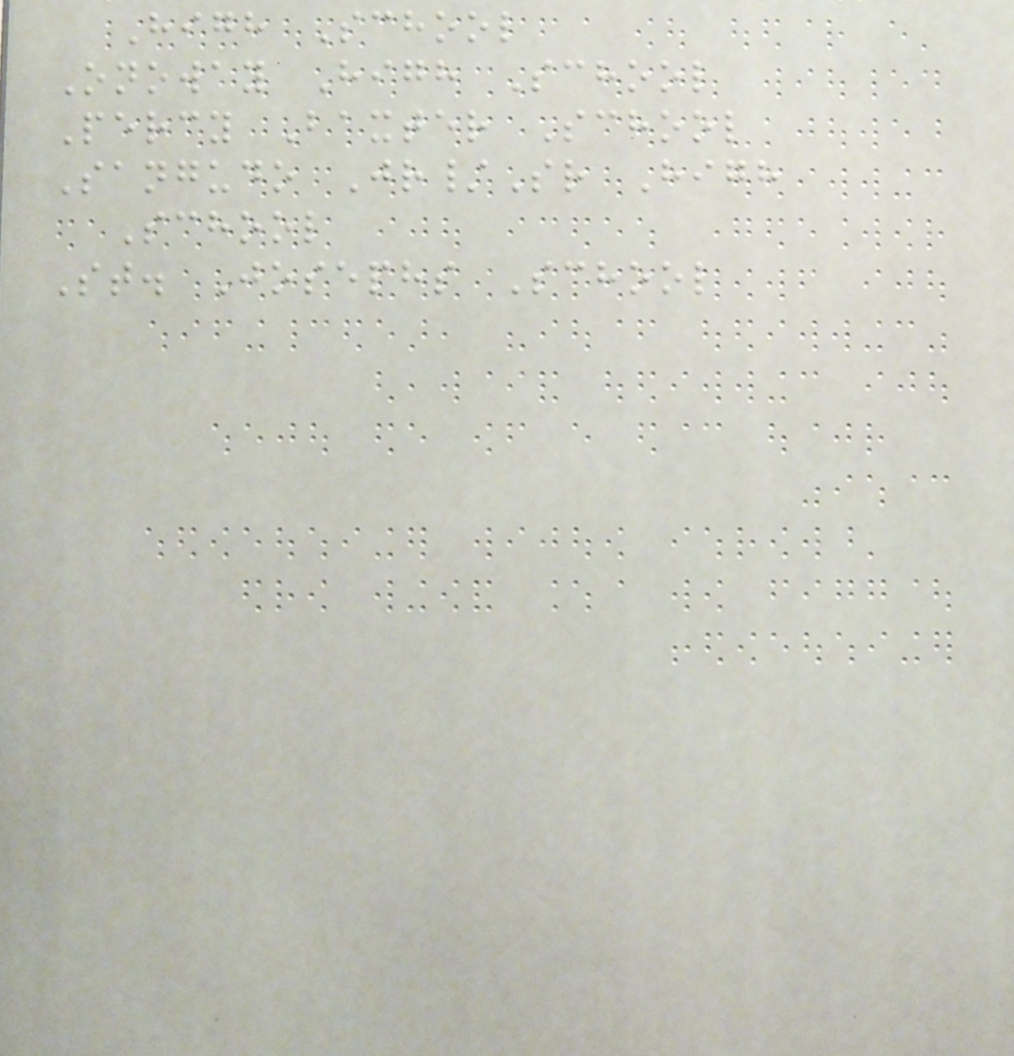High School
Onoway High School
Percy Baxter School
Sangudo Jr/Sr High
School
St. Josephs School
